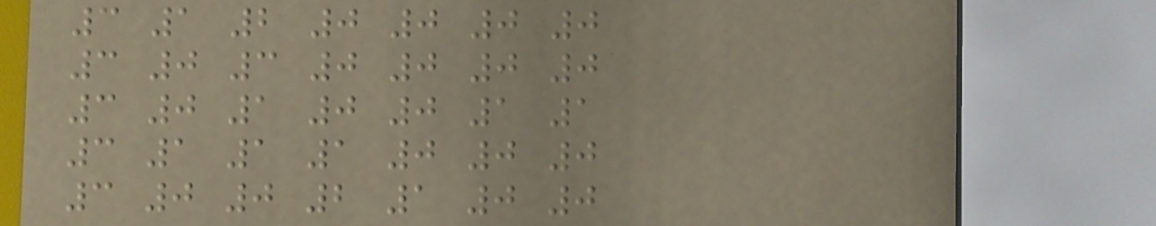3 1 2 0 0 0 0
3 0 3 0 0 0 0
3 0 1 0 0 1 1
3 1 1 1 0 0 0
3 0 0 2 1 0 0
